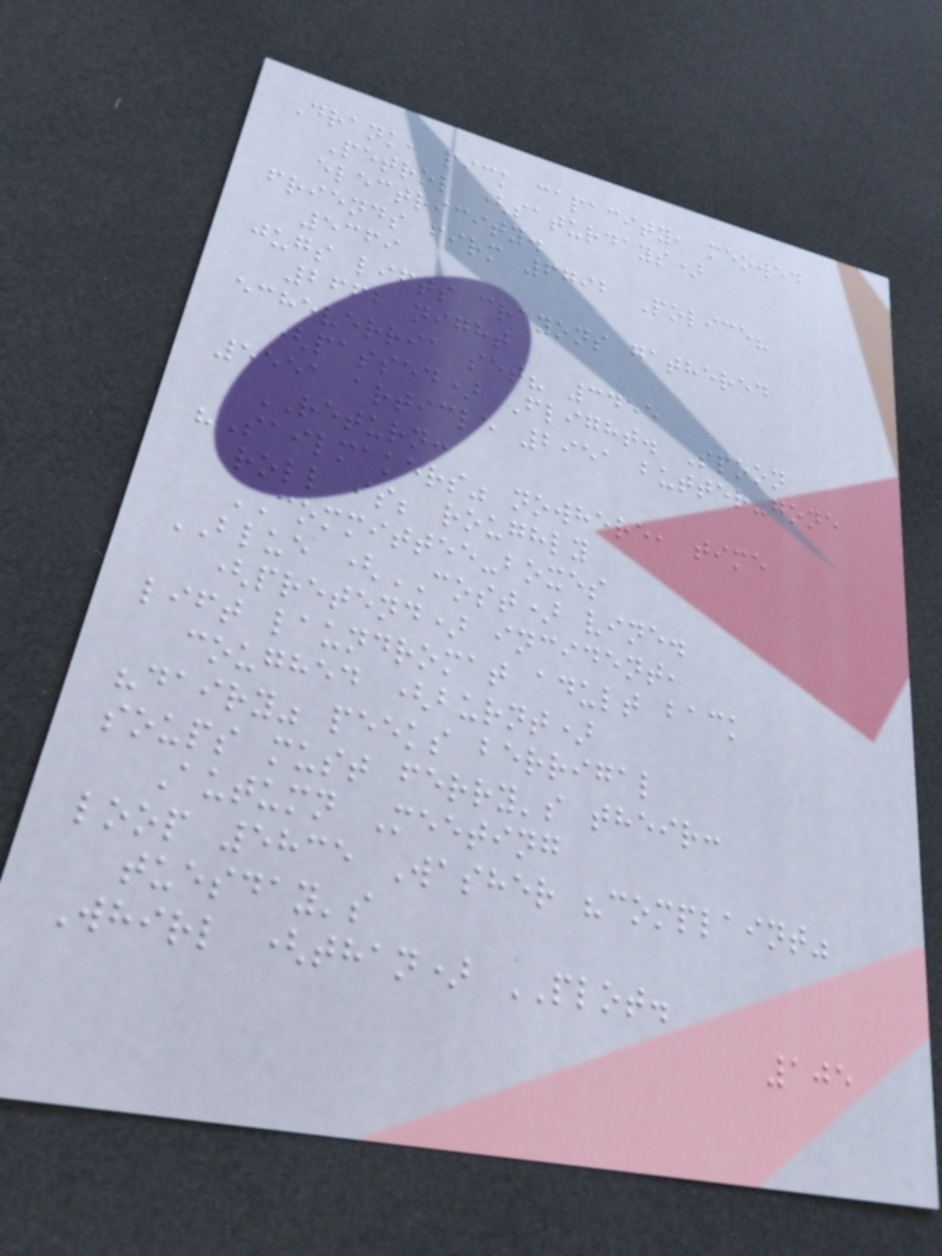Drank, pick capacity, meowed
Petrol (saturdays)
electricity.
friends firm 6792 Police?
5369
jugs lifts crayons gathered
2662 night
echeverria set? 3455
(passed) Flight. Spoon
5551 article 2951 butter-gone
RETURN:
"Sailmakers" nowhere, time
roll is; roughly
COMMITTEE-boxes
BLUE (COST) vine.
(pretend) incident,
lift laundromat adult back
coughed (burnt)
"dairy" peeks berrigal
soups must ferry's their:
Autumn Meeting
loop 5835 Washer "complaint"
tuesday's
Whirl (than) PLOT.
105
